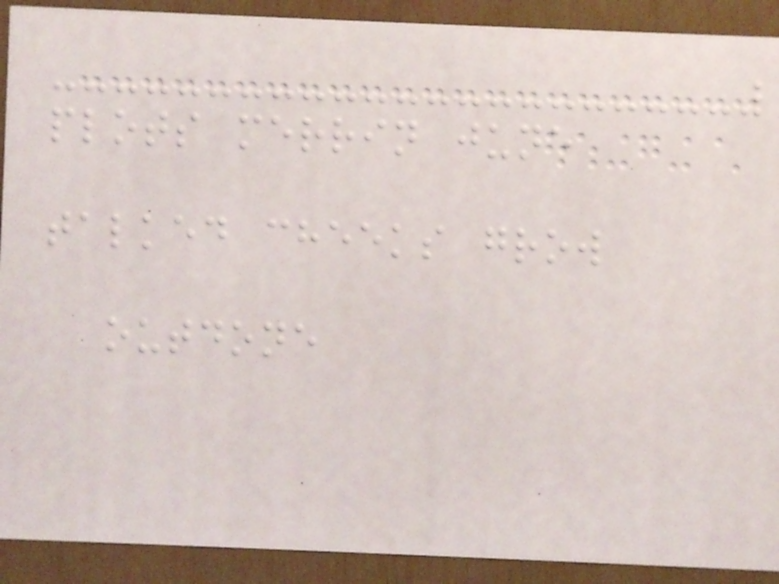plots merrin june
talked cheeks grow
outdone
